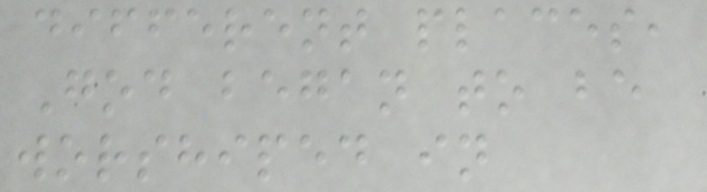different places,
God began to be
worshiped in
